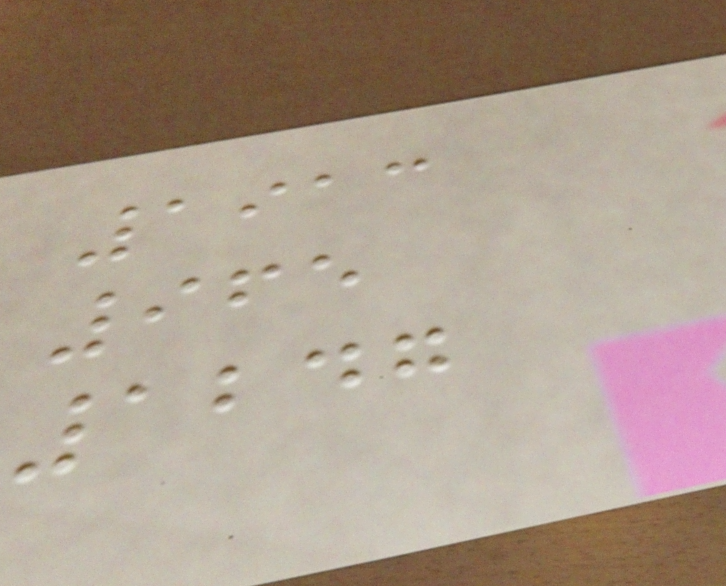1913
965
1247
